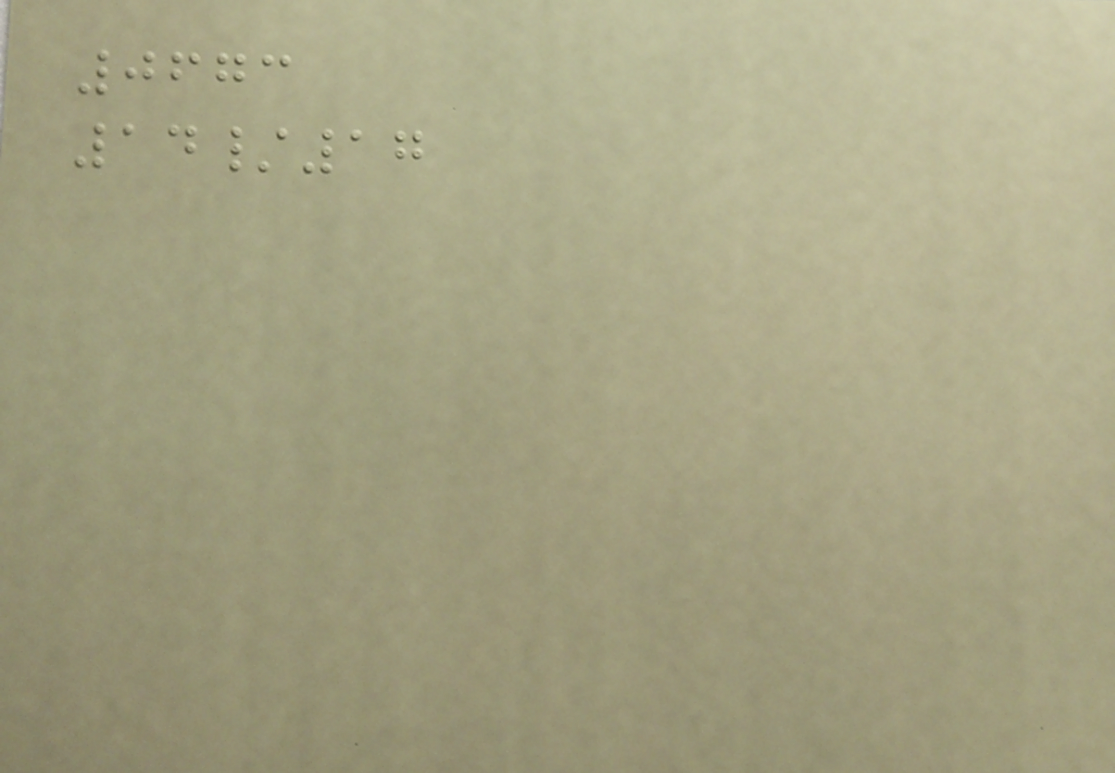0673
14/17
